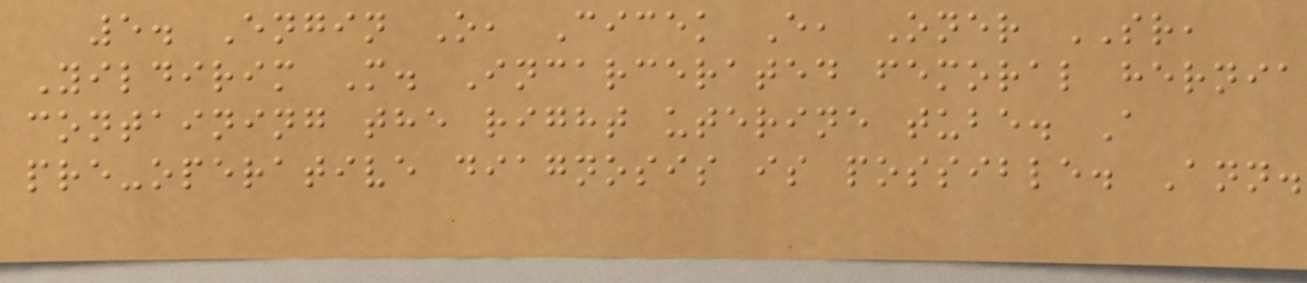5. Engin O, Cicek E, Oner SR,
Yildirim M. Incarcerated femoral hernia
containing the right uterine tube. A
pre-operative diagnosis is possible. Ann.
